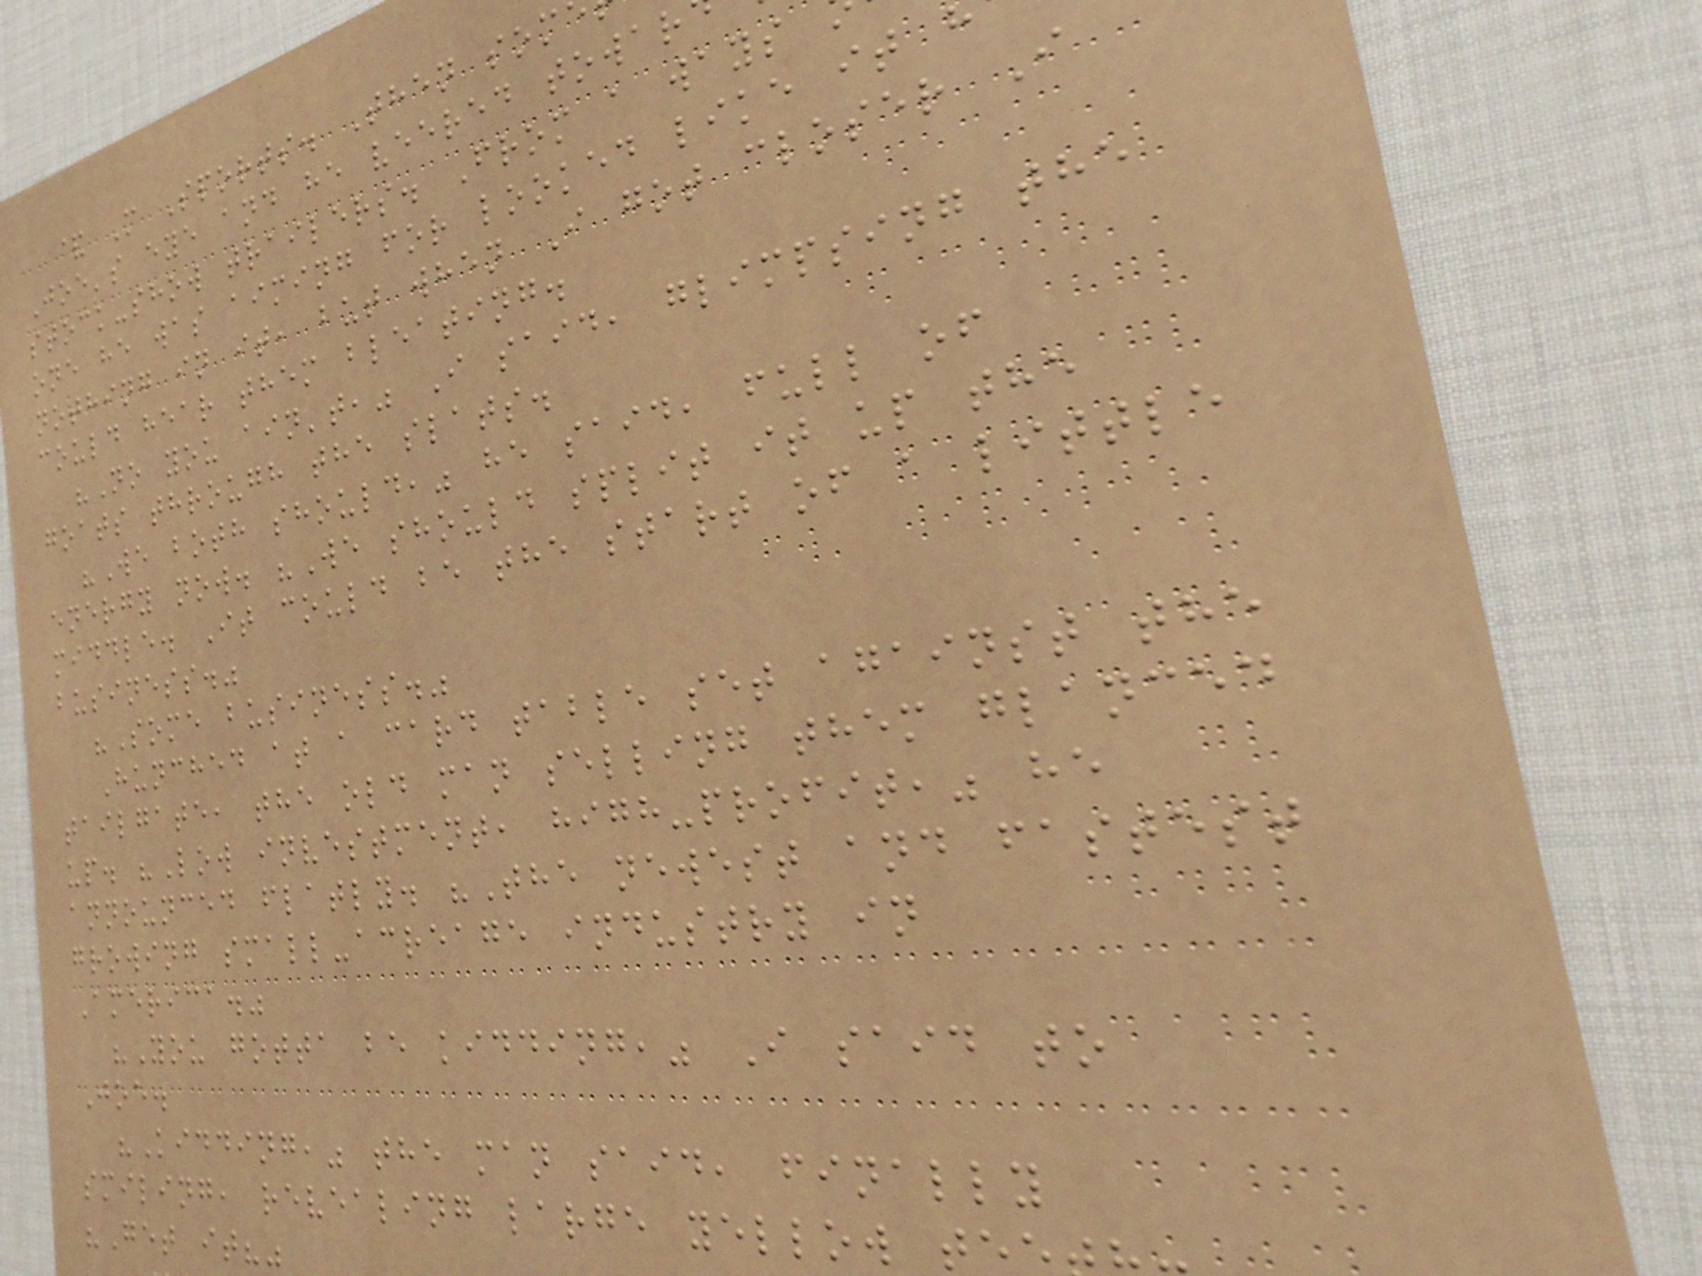& M Sports. Then som
Joe's eye and he veered towar
stock-show trailers. From a ways
one he was aiming for looked like it
nothing in it, but when I got closer I
could hear them bleating.
"No you ain't," I said, glimpsing the
goats through the slats.
"We both should," he said, full of
energy now. "We should split it up the
middle. It could be the start of a little
business."
"Some business."
Hunched at a card table set against the
tailgate, the old man selling them glanced
up. "Low investment, high-profit," he
announced flatly. "The newest and fastest
growing small-acreage industry in
America."
"You gotta be kidding," I said to
Joe.
"Kidding," the man said, finally
smiling, revealing large yellow t
"Get it?"
